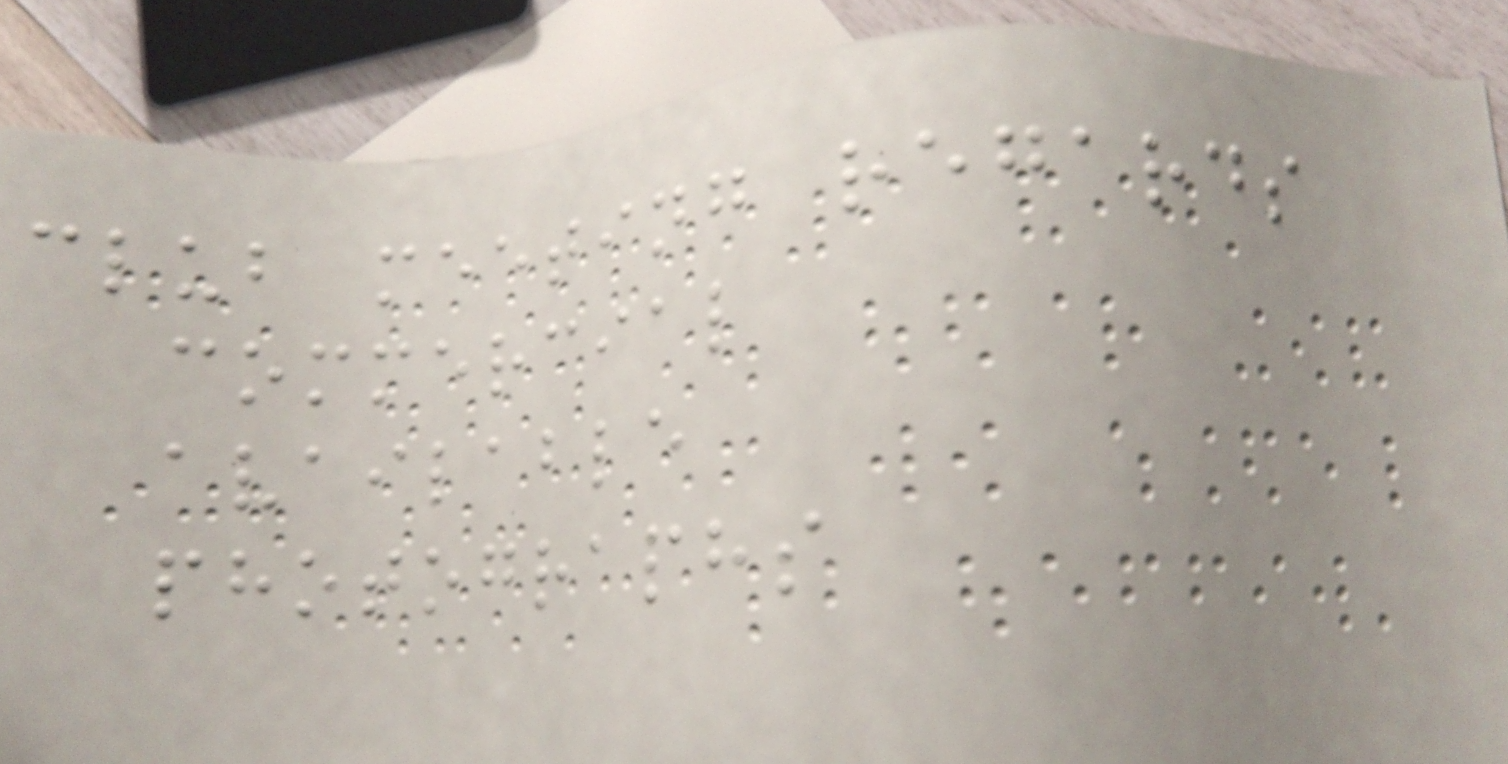club meeting regards
commercial
available
photographs
